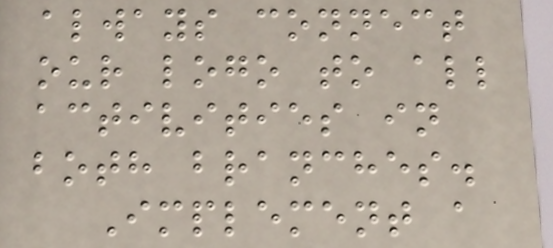always connect
our logo to all
activities in
both branches.
Implement a
